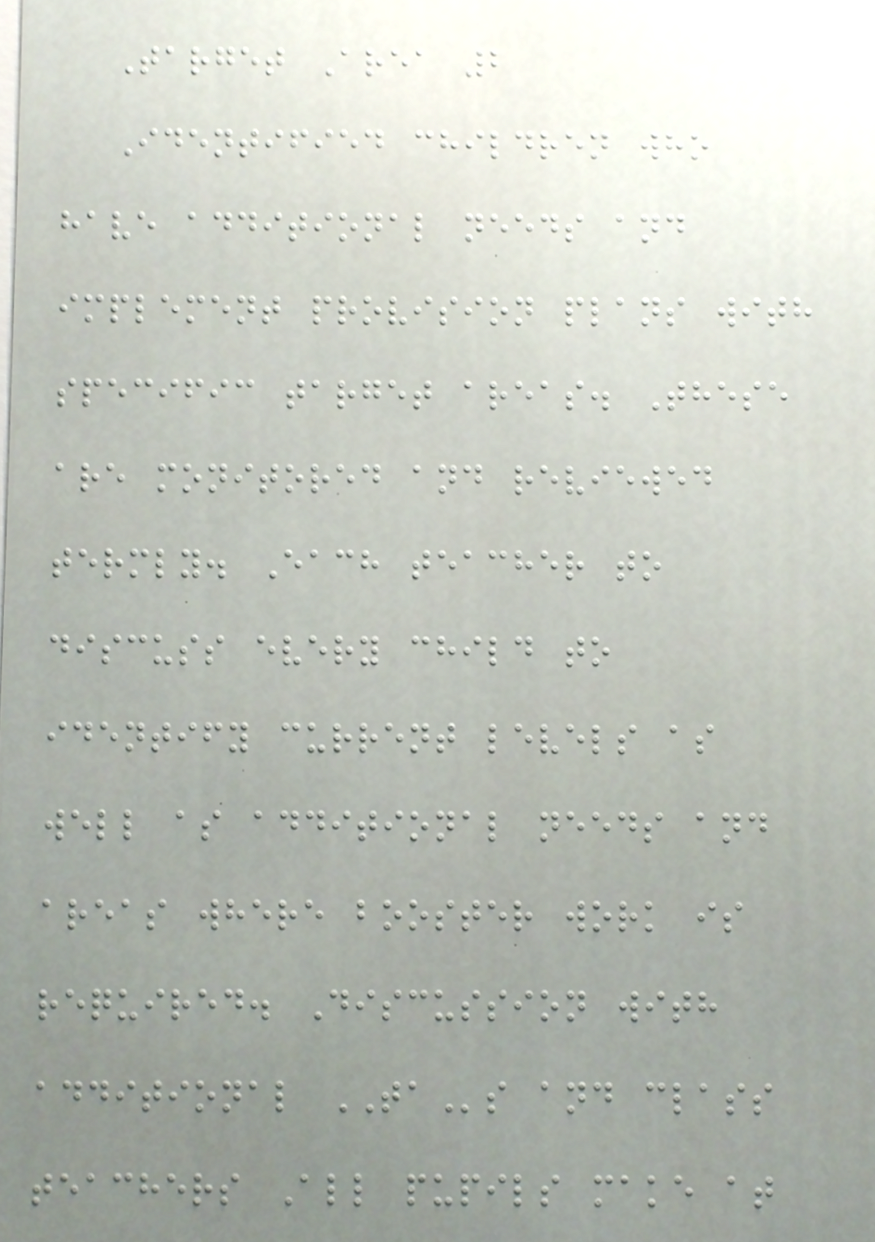Target Area 2
Identified children who
have additional needs and
implement provision plans with
specific target areas. These
are monitored and reviewed
termly. Each teacher to
discuss every child to
identify current levels as
well as additional needs and
areas where booster work is
required. Discussion with
additional TAs and class
teachers All pupils make at
